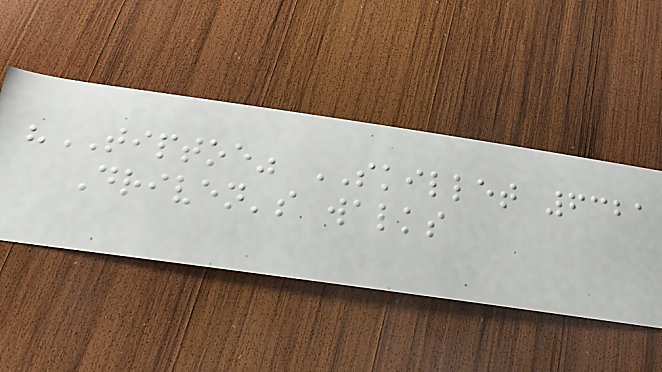"TIPTOE" SKILLET 6321
Driven's walks
